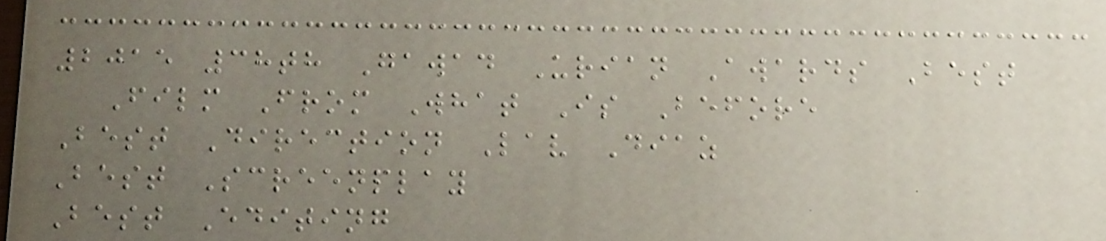2015 38th Gawad Urian Awards Best
Film From What Is Before
Best Direction Lav Diaz
Best Screenplay
Best Editing
